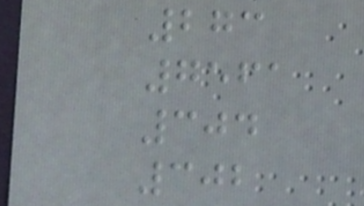273
7561
304
302
